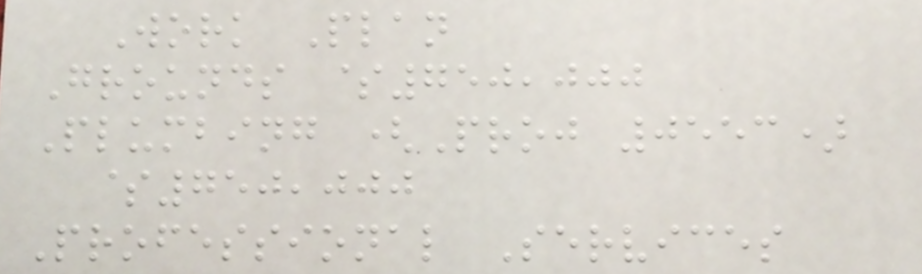Work Plan
Grounds $750,000
Plumbing (Proj 0553)
$750,000
Professional Services
